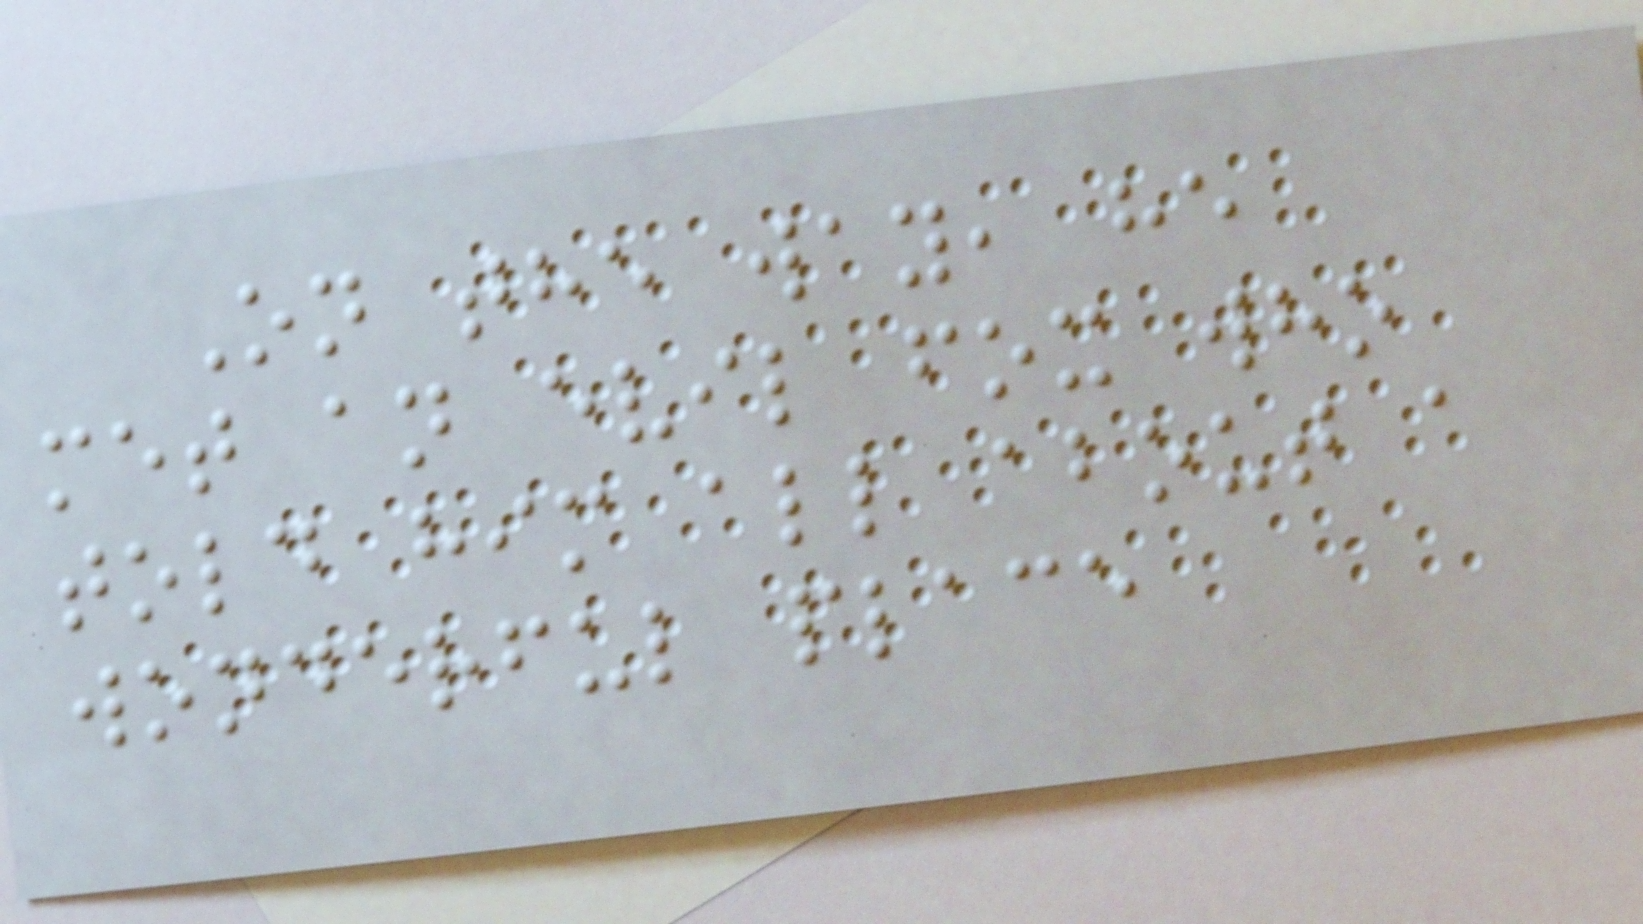On the way, he
met an evil fox who
told him all about a
wonderful place
